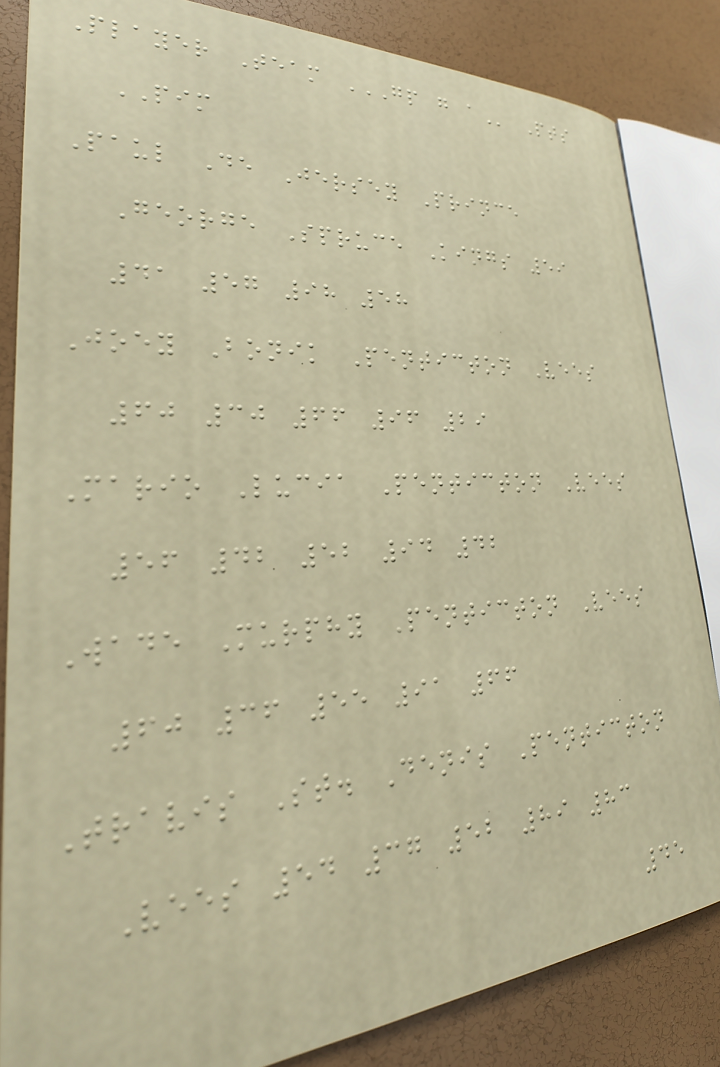Player Team GP G A Pts
PIM
Paul De Jersey Prince
George Spruce Kings 59
41 57 98 58
Joey Bonik Penticton Vees
60 30 66 96 29
Mario Lucia Penticton Vees
56 42 52 94 42
Wade Murphy Penticton Vees
60 36 55 91 66
Travis St. Denis Penticton
Vees 54 37 52 89 83
45
